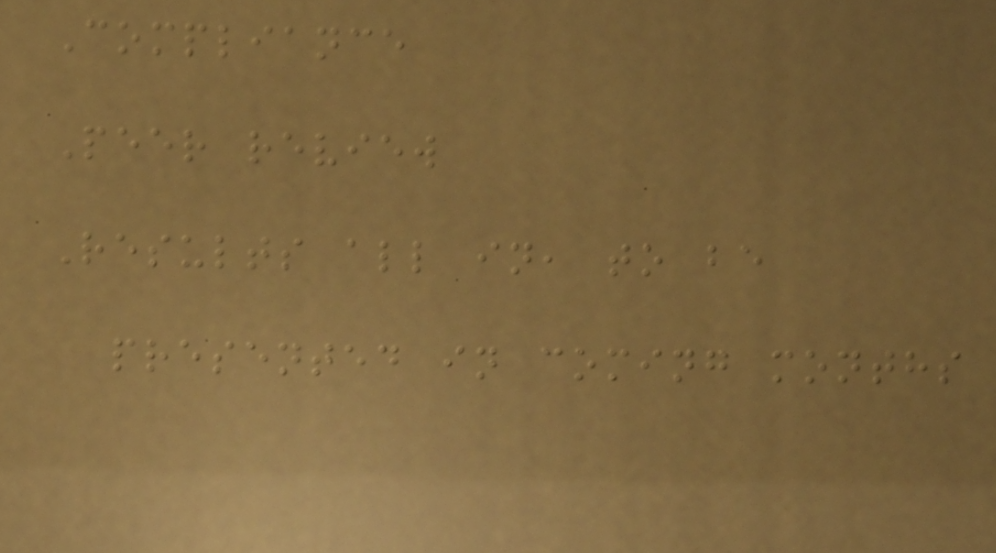Compliance
Peer review
Results all in, to be
presented in coming months
